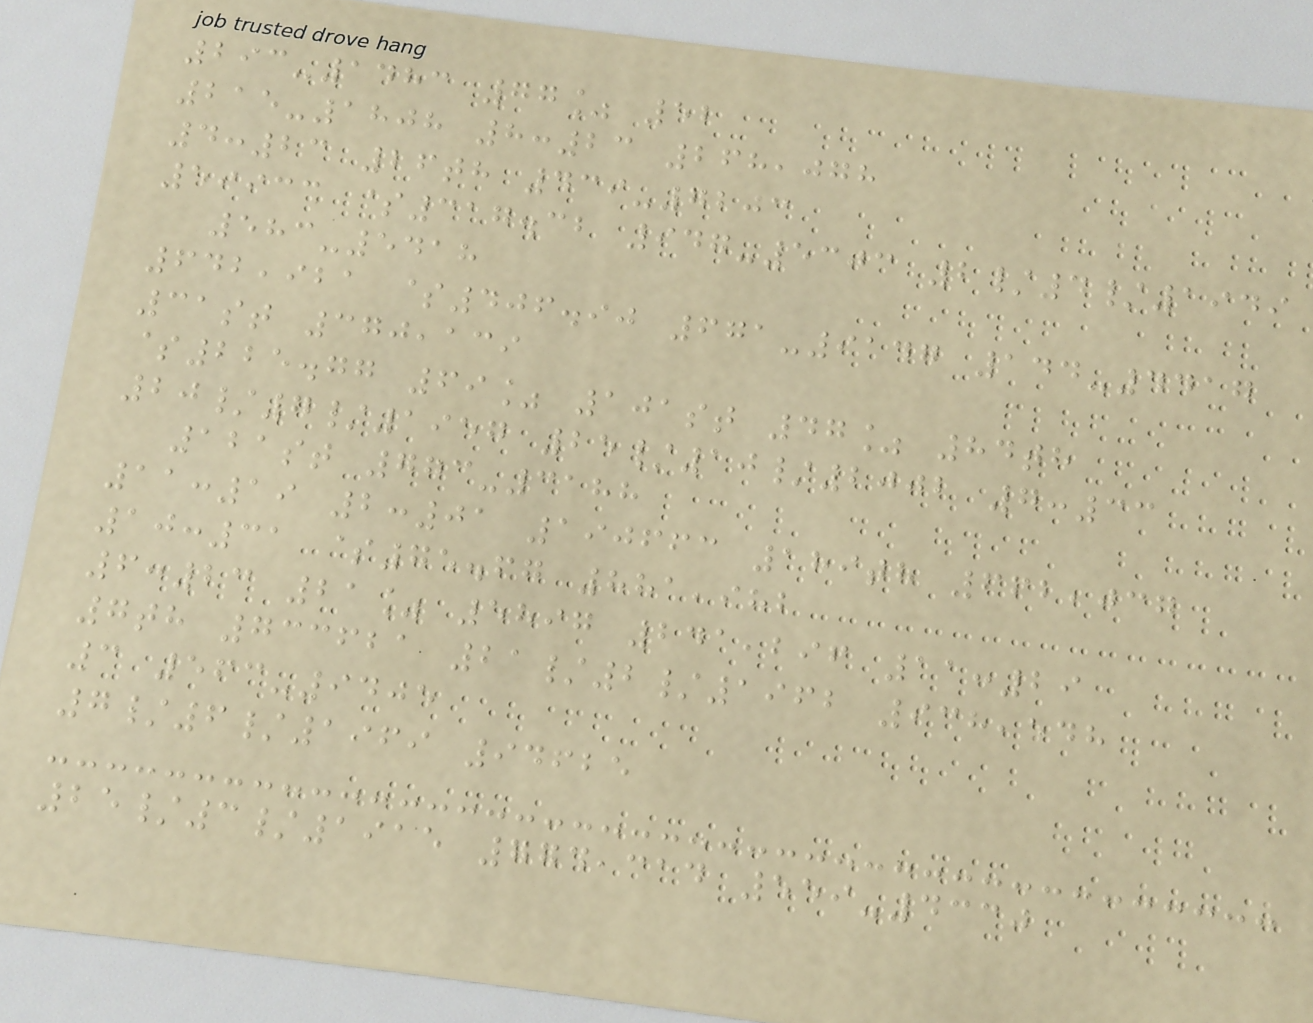293-1483 77% 52
215-1808 8:23 268,078
4:23 26th 439-7203
59933 $317.32 947-5303 2/4/1949
583-5418
642,921 $406.90 671-9147 144-4417
31st 370,139
$225.77 69% 101st 47% 84th
20/7/1957 25/10/2002 7:33
121st 773-3188
11:19 2:01 190663 189th 662,037
10:31 $75.67 881,982
6:23 21% 5897 241,296 11:29
7th 733621 21/2/1962 938,548
3 563-9405
7/6/1969 94625
25/3/1915 774,314 559-4330
